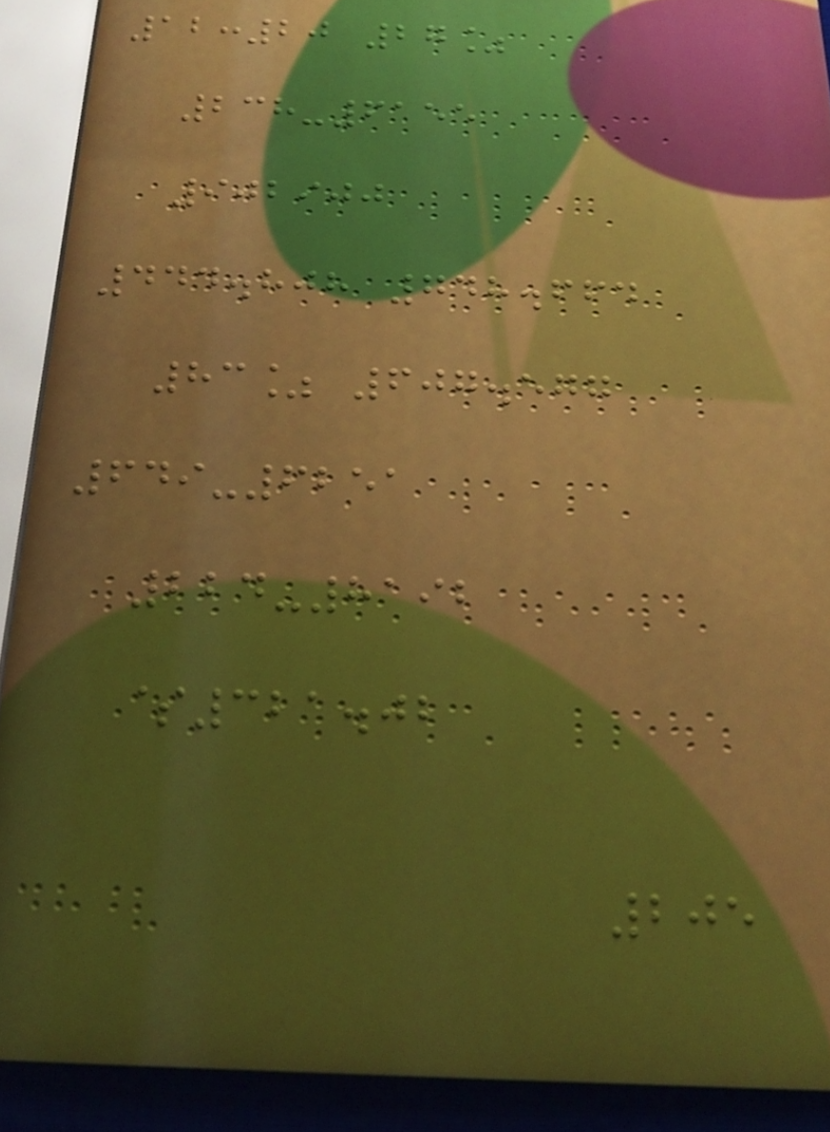12:20 27%
238-6155
902900
444.808 748.664
83% 607.577
649-6251
224-8192
$321.02
205
